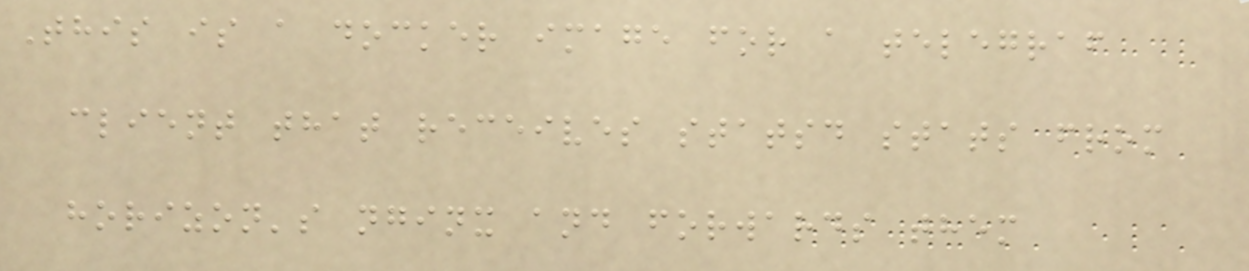This is a docker image for a telegraf
client that receives statsd stats from
horizon's nginx and forwards them
